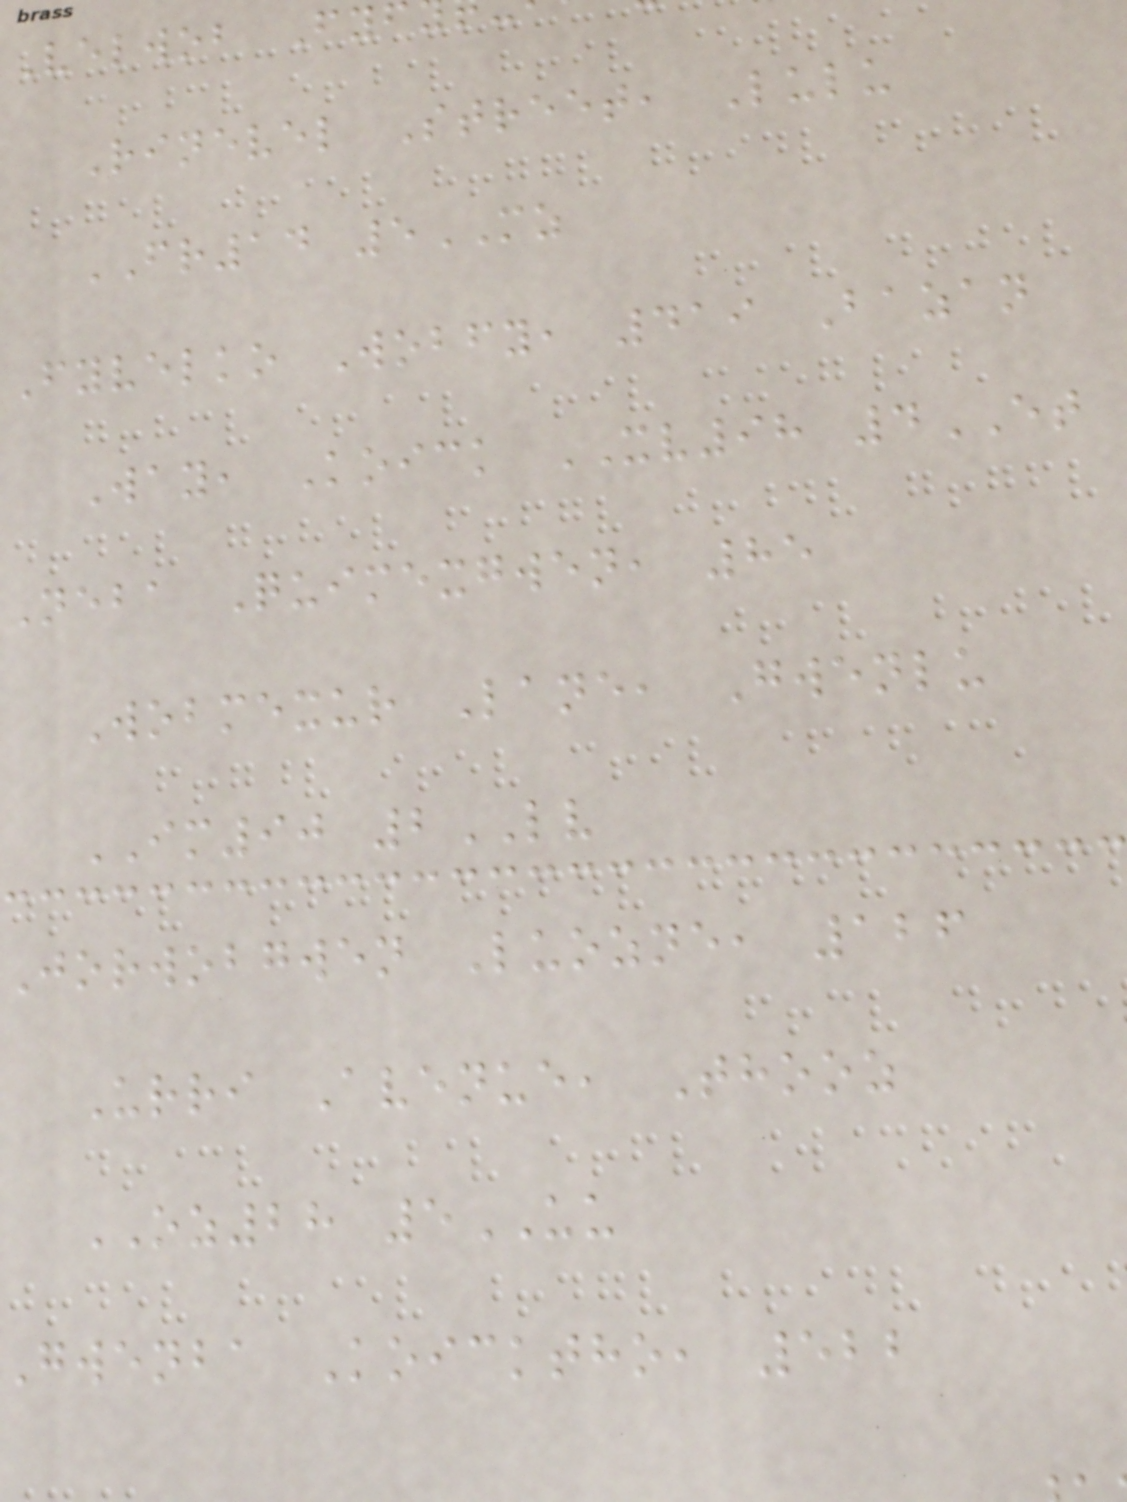Velwob Fy
Rinevel Street, Lulu
FR14 5MZ
Fyvelko Wobfy, 419 Bazan
Way, Koick XV98 4ET
Neba Quimexgwen, 85
Wobmexur Lane, Gwenlu
IM90 2LV
Jorwobgwen Luozne, 126
Urri Avenue, Thooz
OZ28 5UU
gwenba Koicktho, 522
